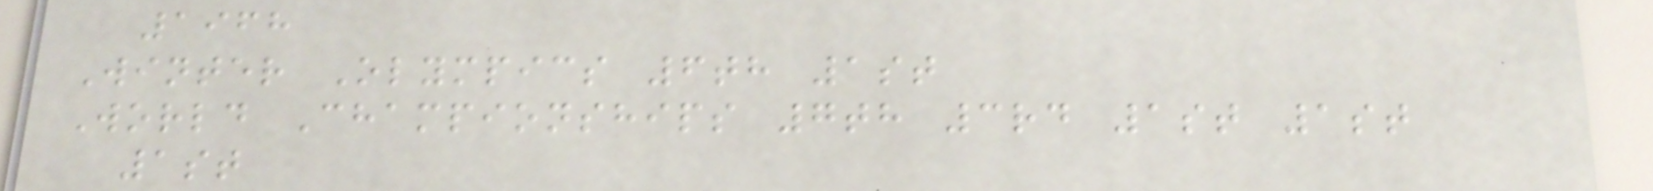1968
Winter Olympics 6th 1st
World Championships 7th 3rd 1st 1st
1st
